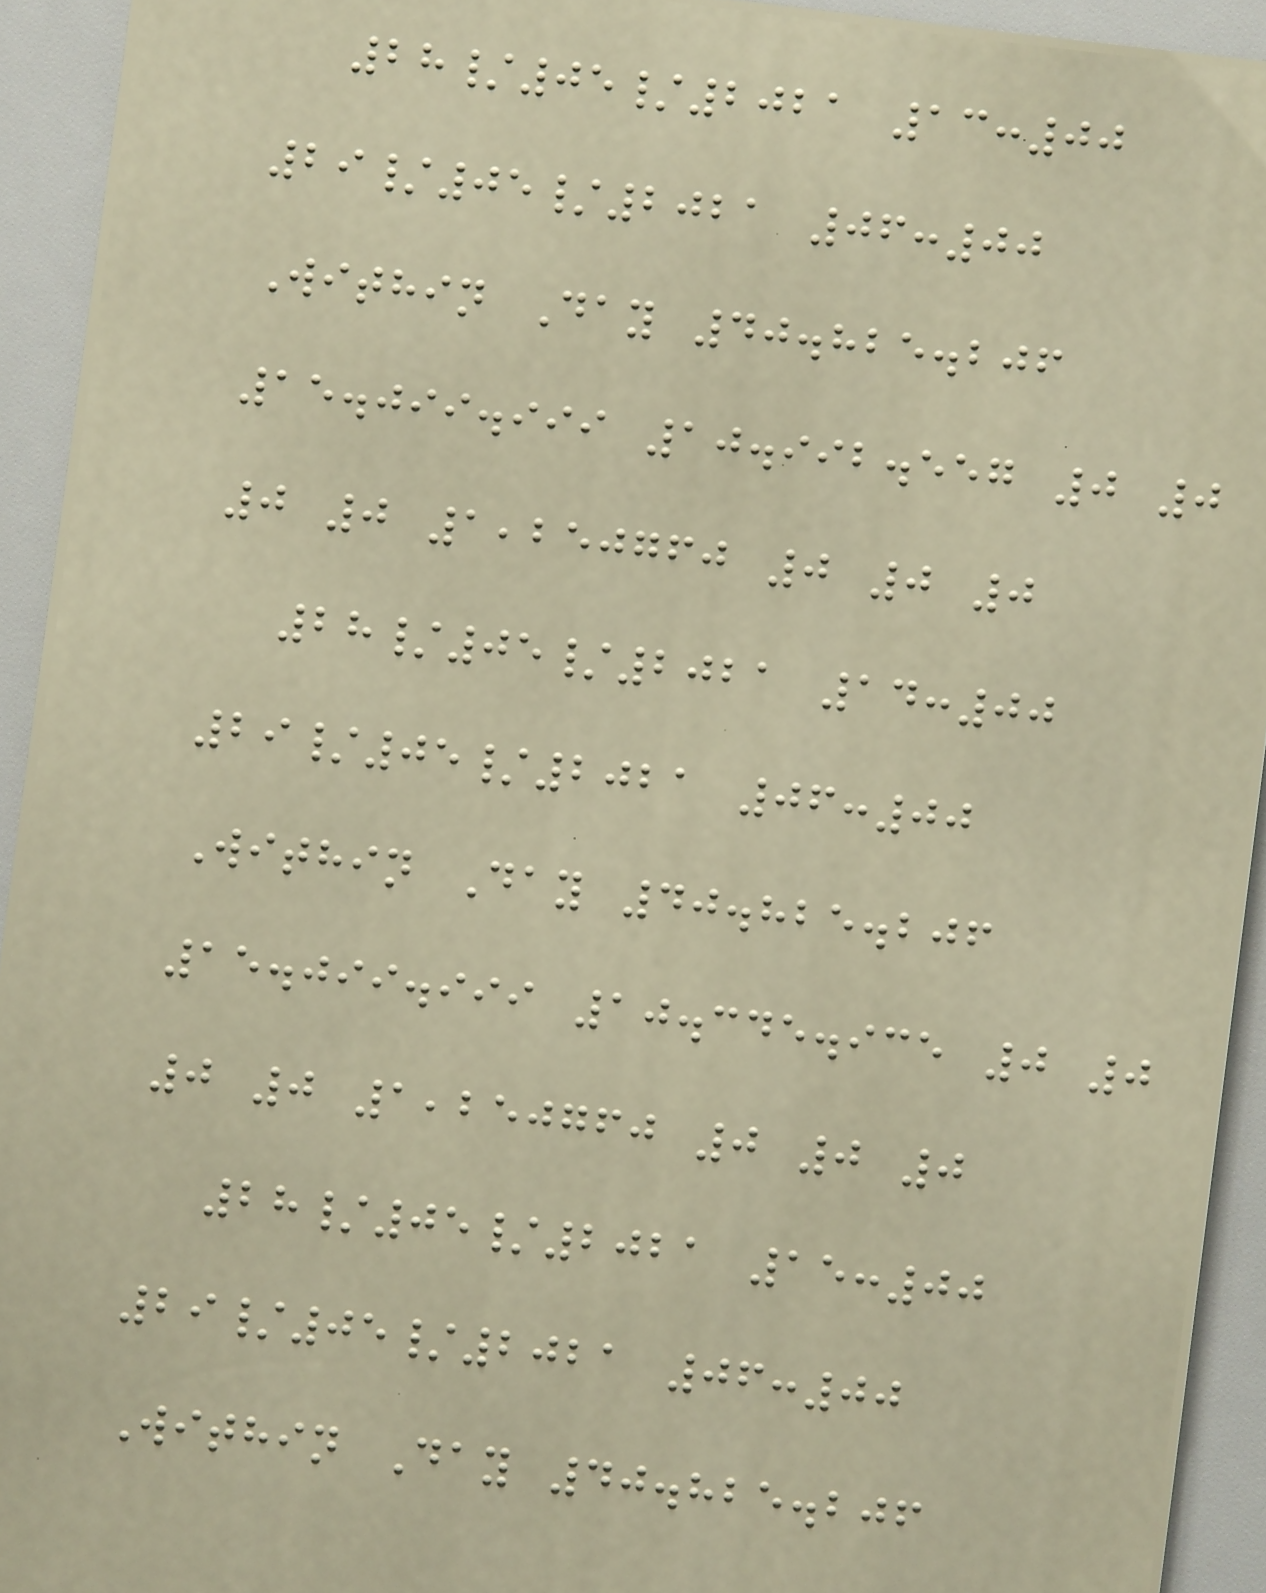28/05/2021 13:00
29/05/2021 06:00
Within Day 40.825.206
15.099.999 10.992.557 0 0
0 0 1,250760 0 0 0
28/05/2021 14:00
29/05/2021 06:00
Within Day 40.825.206
15.099.999 10.345.935 0 0
0 0 1,250760 0 0 0
28/05/2021 15:00
29/05/2021 06:00
Within Day 40.825.206
